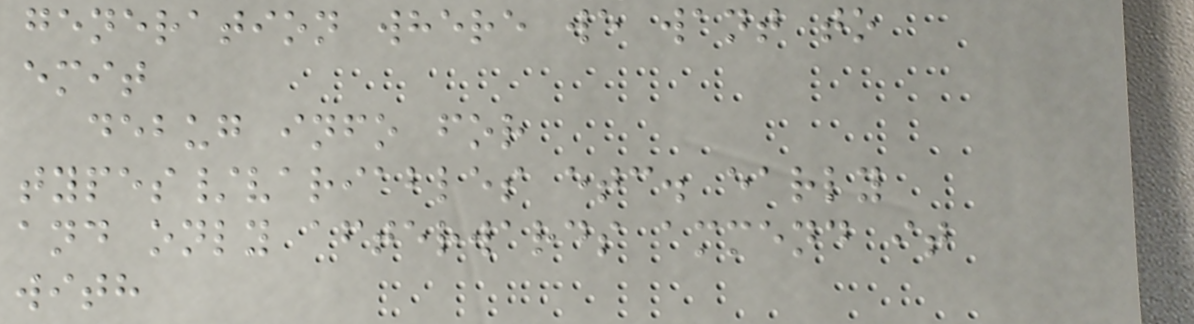generation where we want to
emit
debug info for
types/variables etc. early
and only afterwards ammend it
with
